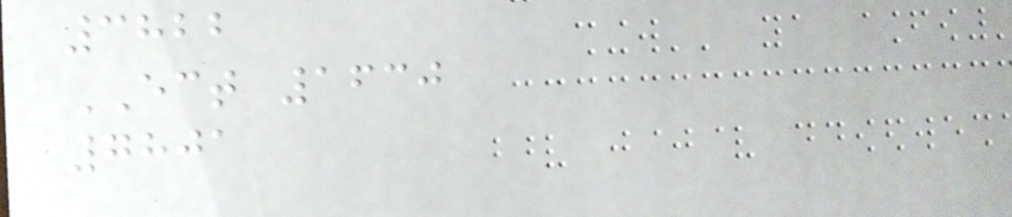3822
ECT 1630
7801
